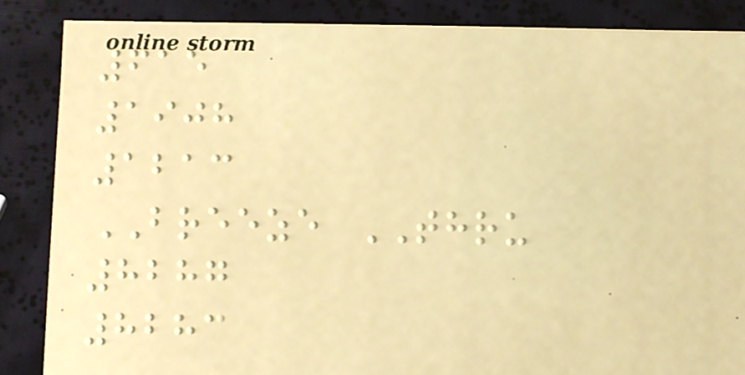615
1908
1213
BREEZE THRU
8287
8283
